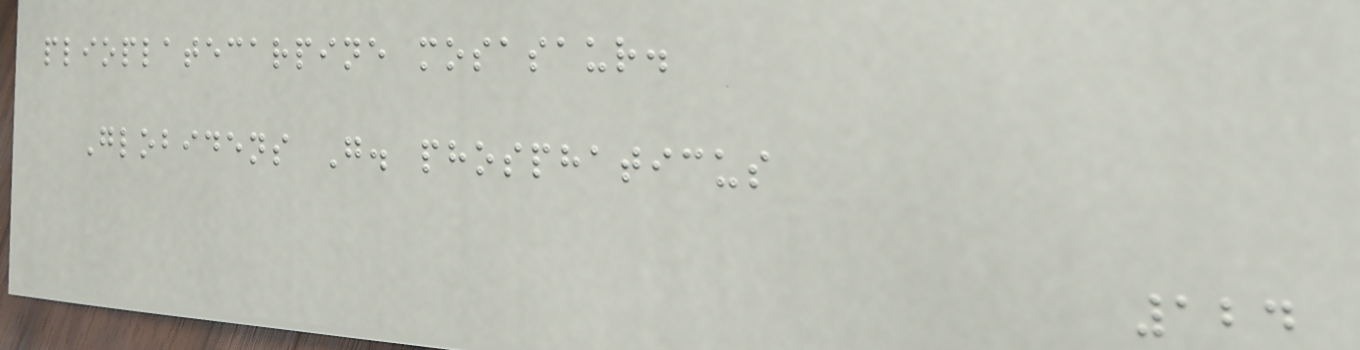plioplatecarpine mosasaur.
Globidens G. phosphaticus
124
